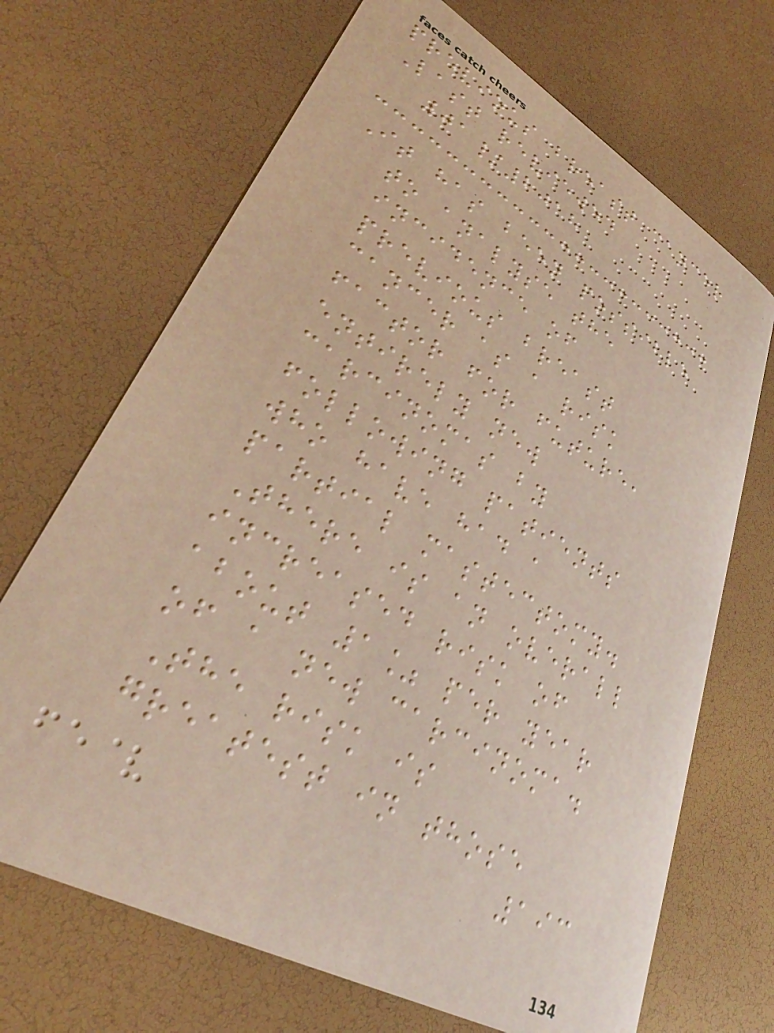previous breast cancer
Last reviewed
01/2018
It has been possible
to analyse the
incidence of
previous breast
cancer as a risk
factor for future,
entirely new
carcinomas by
following patients
who have had a
partial mastectomy.
There is an overall
increased risk of
about 1% per year
of a new carcinoma.
The risk is
greatest in those
193
